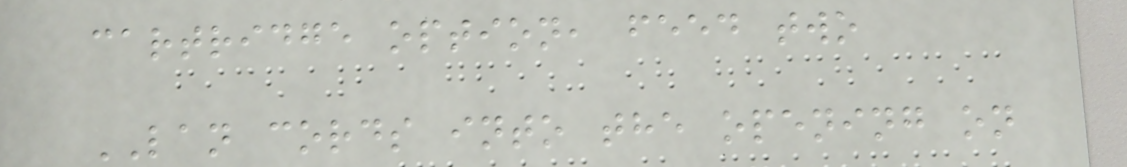cartridge option, feed two
LAN cords into the opening on
